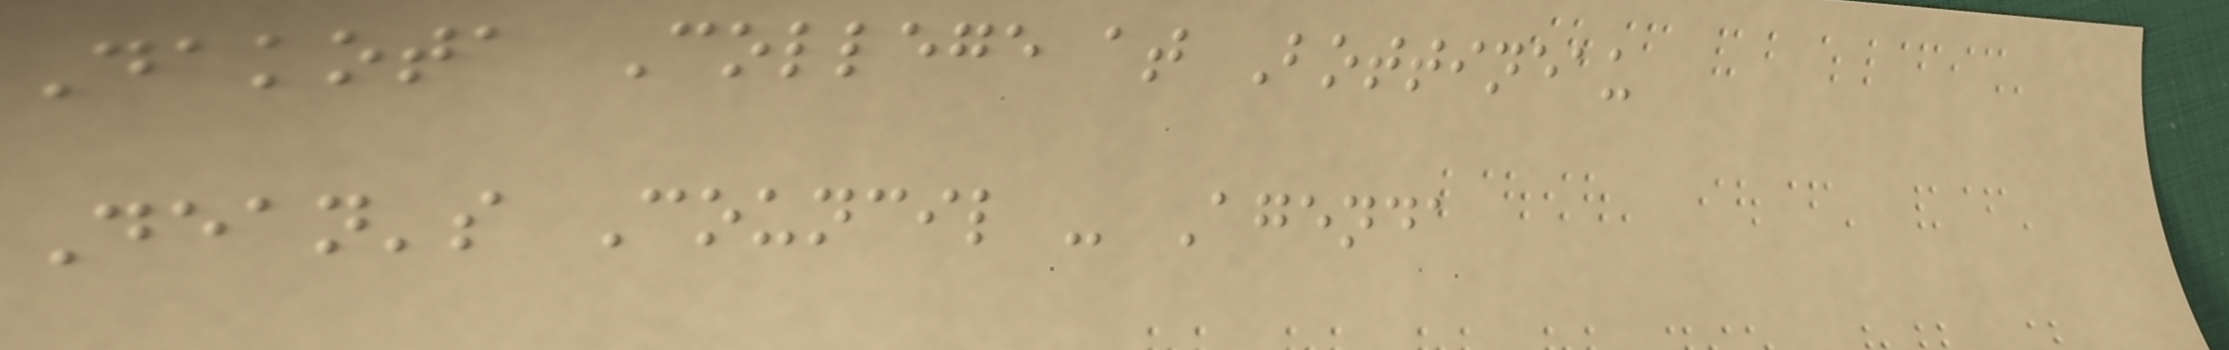Dakota College at Bottineau
Dean's Council - Agenda
